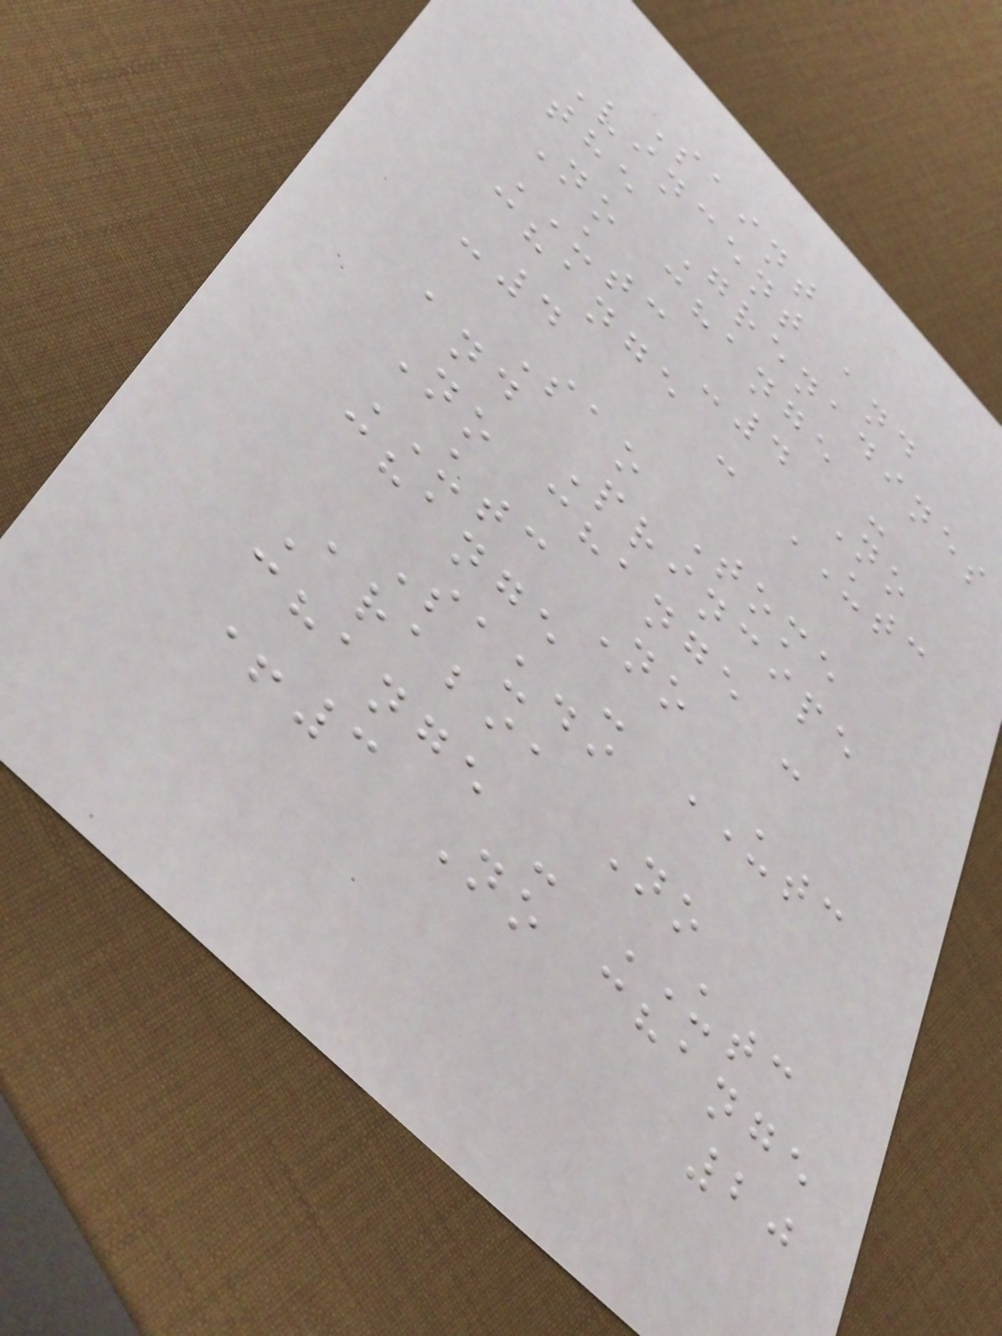Saint
Vincent and
the Grenadines
No change -
UTC -4 No
change - UTC
-4
Sao Tome
and Principe
No change -
UTC No
change - UTC
Saudi
Arabia No
change - UTC
+3 No change
20
